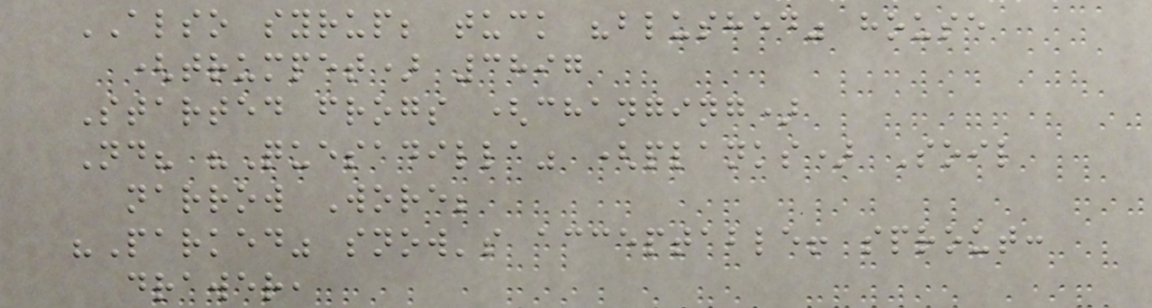ALSO syrup; tuck "blushed" house
(trumpet) 3897
Started frogs (changing)
Nd? "Quesadilla" (planks) Soil
narrow Wore;
"Parked" snow's acceptable! sprout:
drawer,
